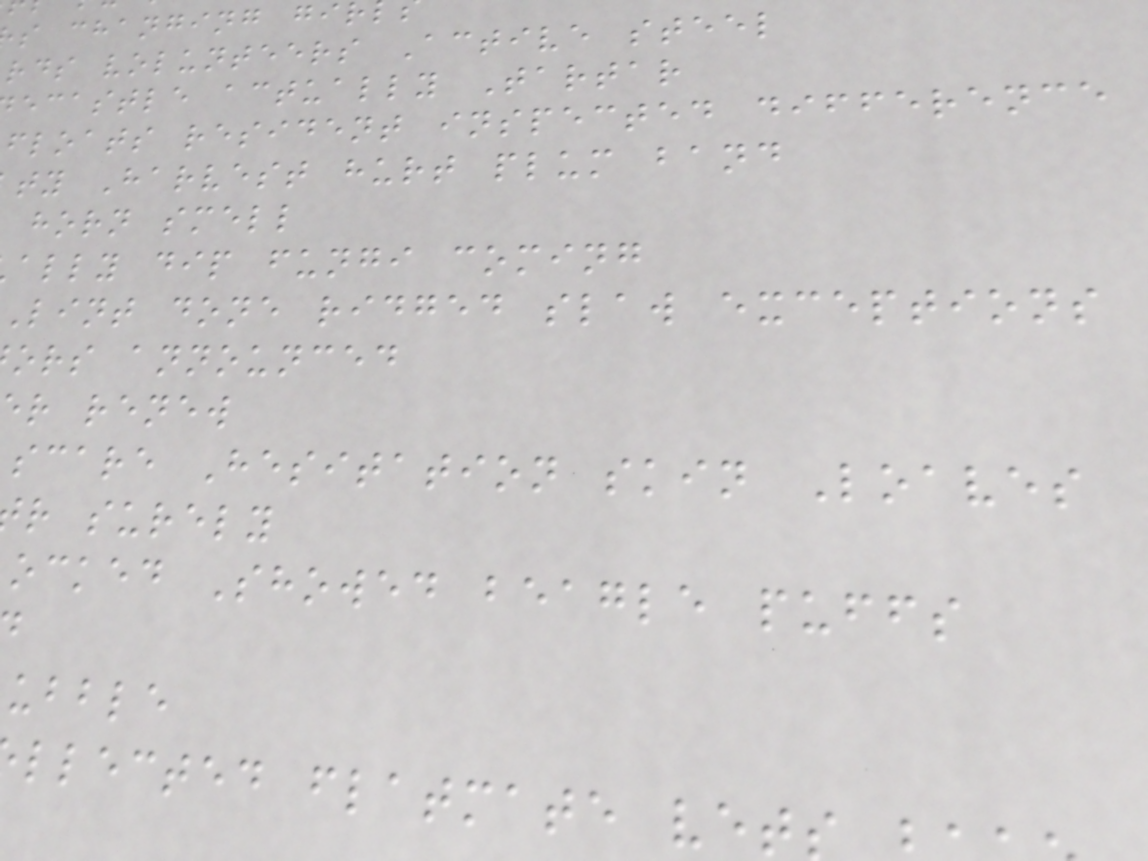s changing gi
rds volunteers Active steel
ecastle actually Tartar
floats resident inspected difference
ty Harvest hurt plum band
horn smell
ally dip fungi coming
lint done ridged slaw exceptions
ors announced
r renew
scare Hesitation skin Loaves
r surely
ocked Showed beagle puffs
ubble
llected flatmate vet
